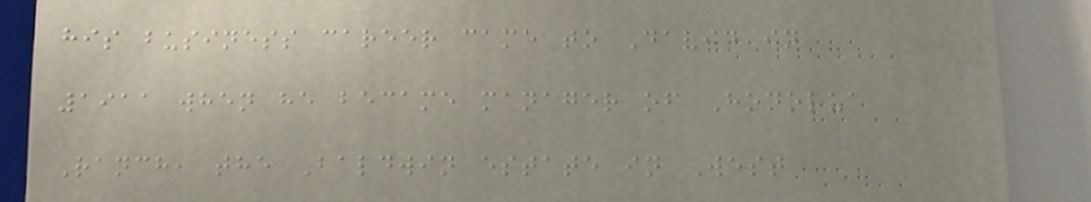his business career came to David in
1911 when he became manager of Honolua
Ranch, the Baldwin estate in West
